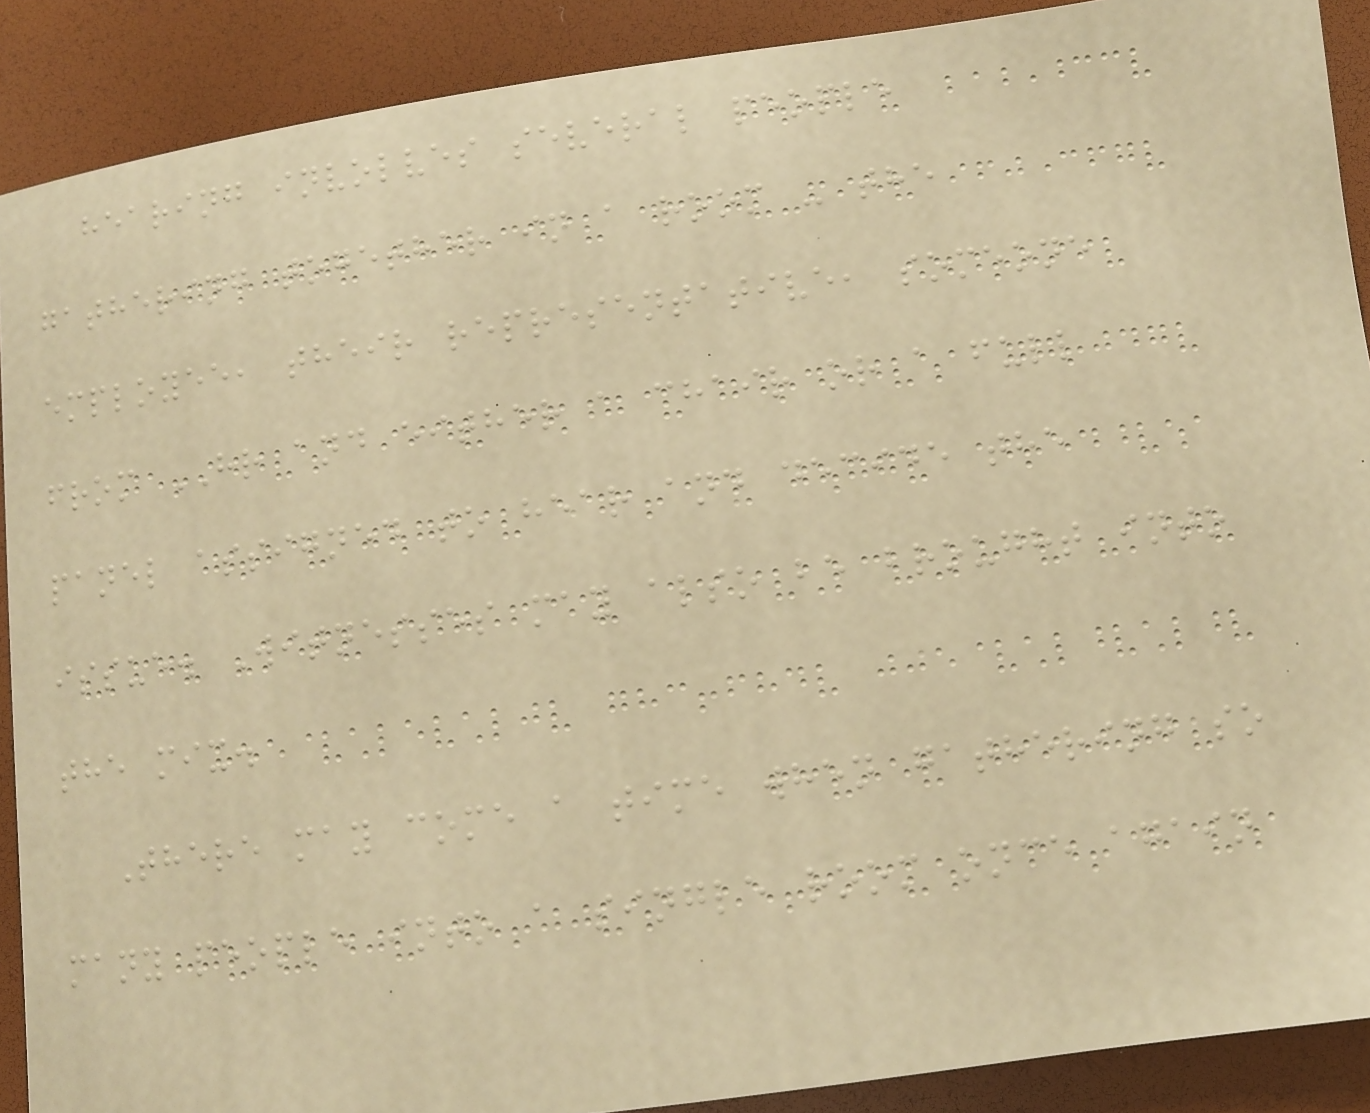hearing involves several people
gathering together in a room - the
employee, their representative, someone
from HR and either a chair or a full
panel assigned to hear and decide the
issue. Witnesses may also be brought into
the mix.
There may come a time when gathering so
many people into a single room once again
